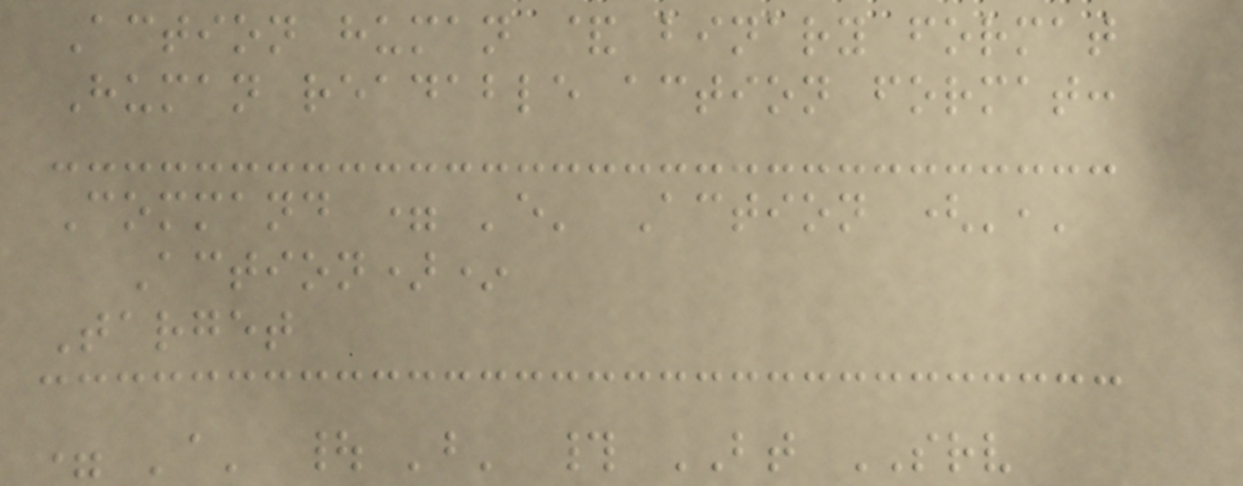Action human & binary format
Human readable action format:
Command = 'e' Action (','
Action)*
Target
= 'a' | 'b' # BT SRV
